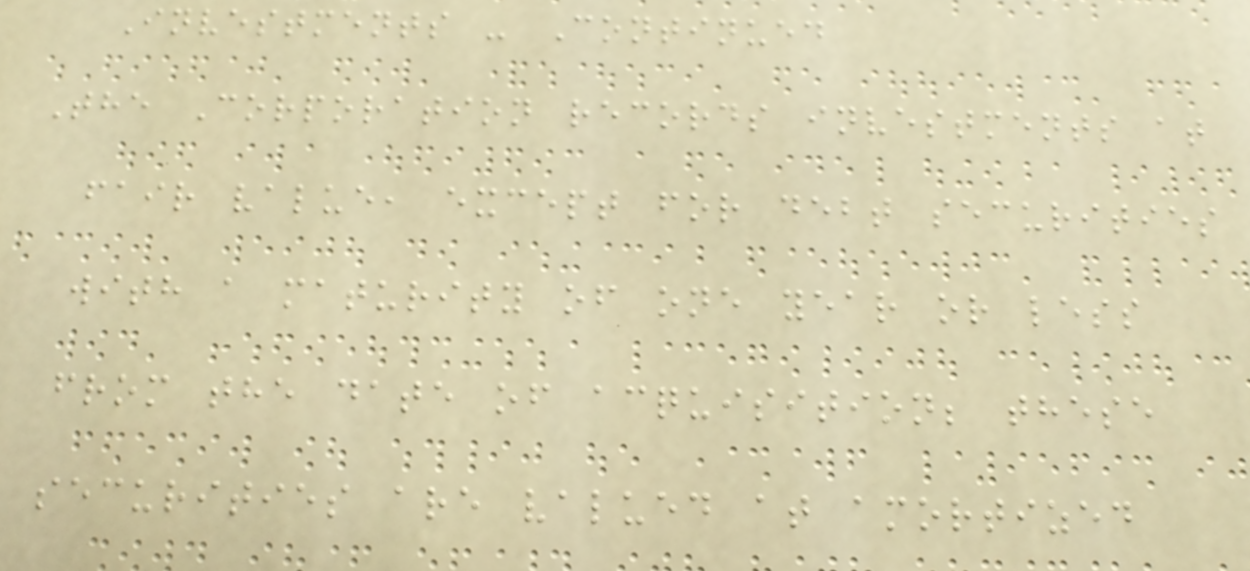Investments - Continued
The Corporation records investments at
fair value, except for debt securities
with a maturity of one year or less
from the date of acquisition; these
securities are valued at amortized
